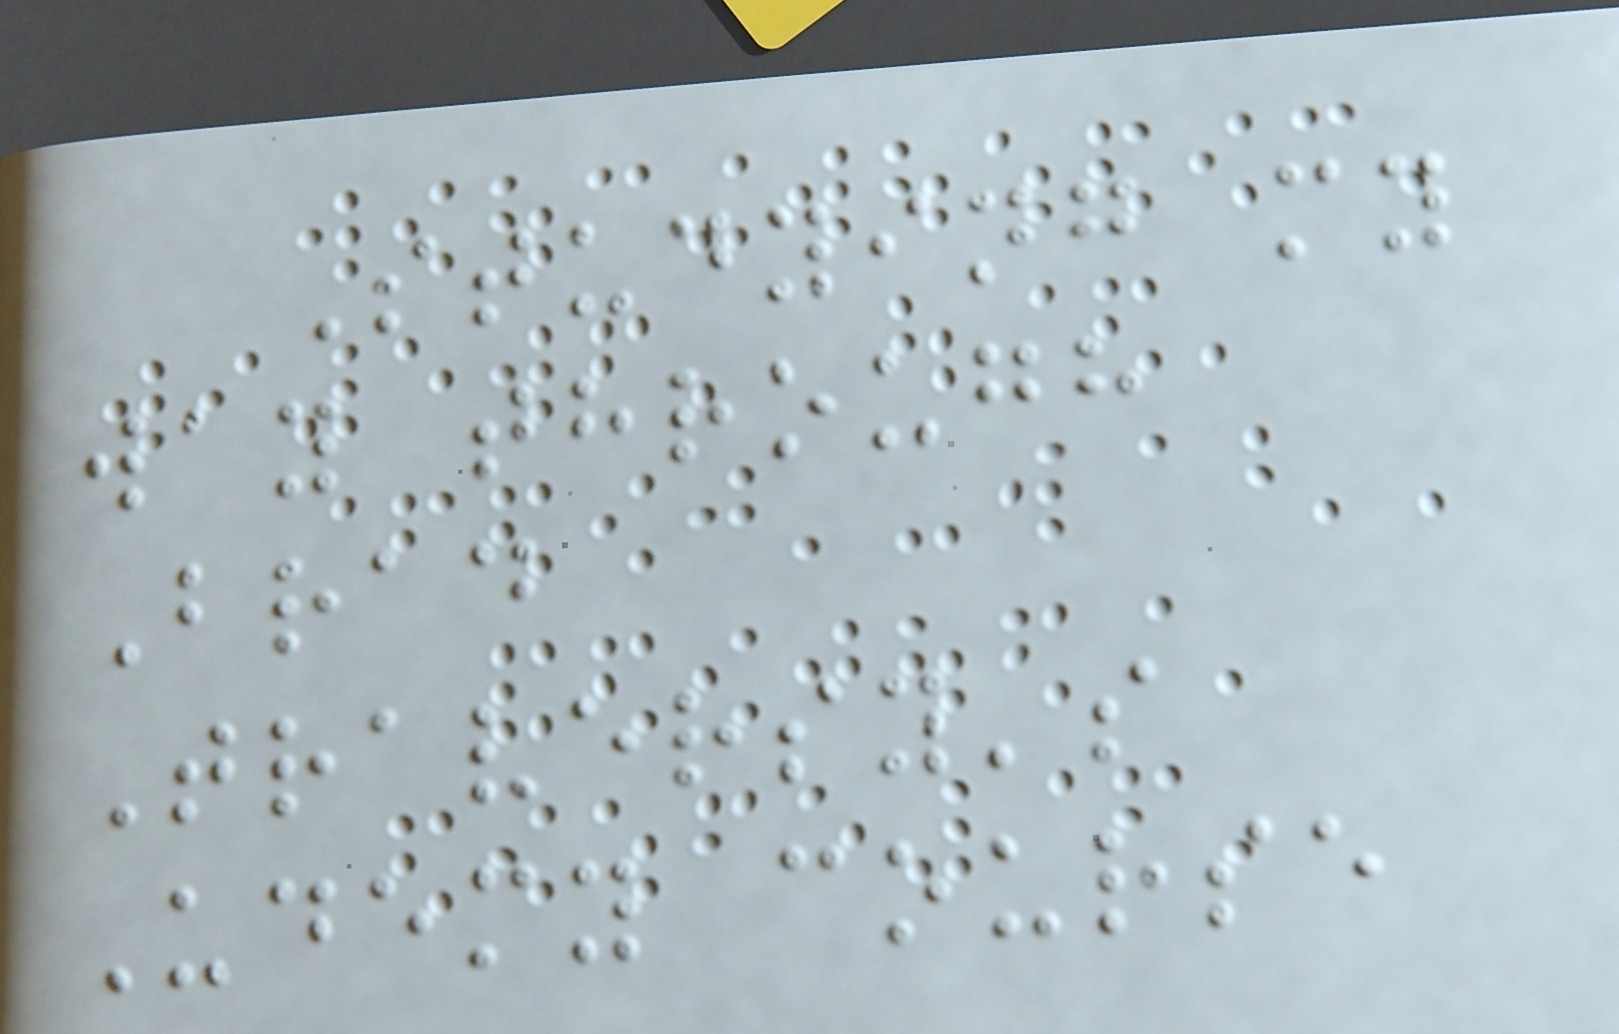Studying my
way through
Brad
Traversy's
Udemy course
